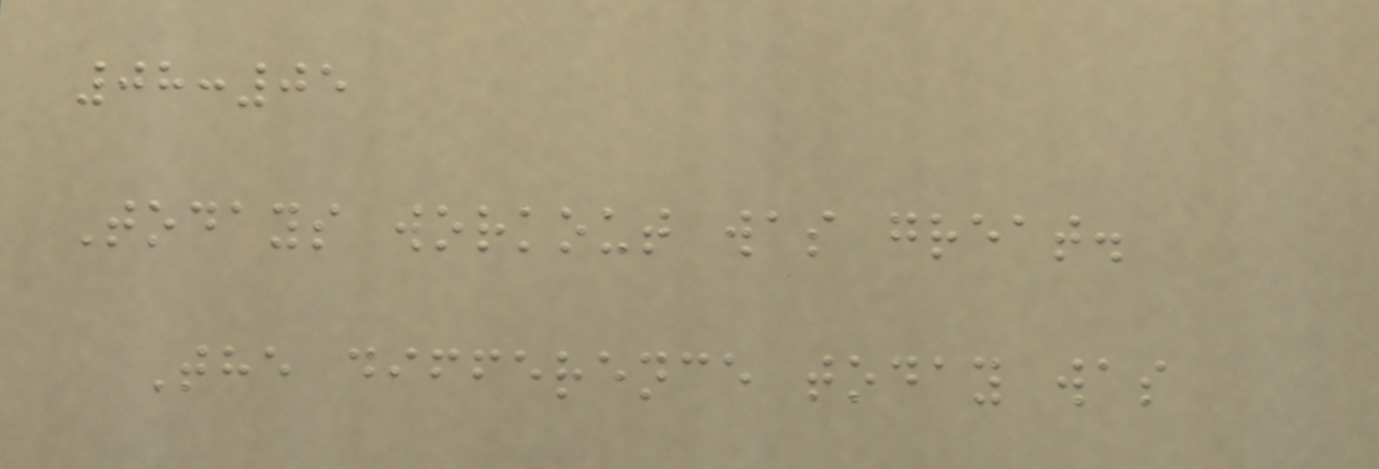08:05
Todays workout was great.
The difference today was
